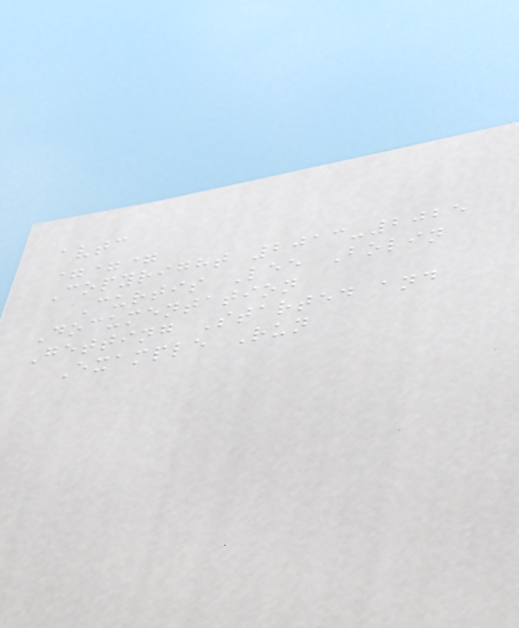avtc
===
Copyright 2013-2025
Curtis Lee Bolin
Documentation
Getting Started and
Example Run
